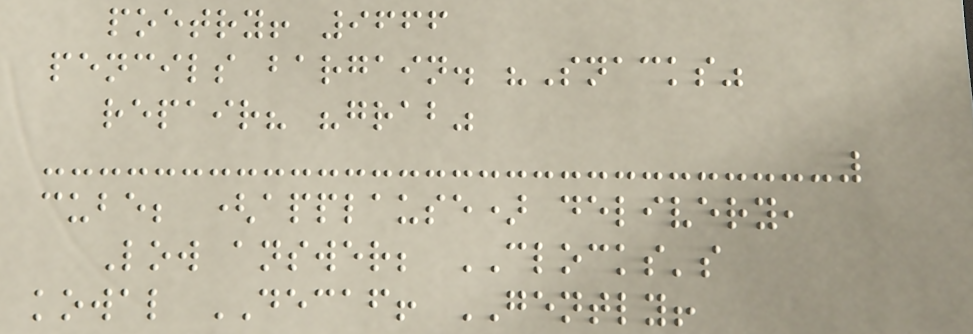poetry! 9666
pencils bargain. "Snacks"
repair? "grab"
cube; (applause) delivery,
Low answer; CLOCKS's
kowal DECAF! GENTLY!
